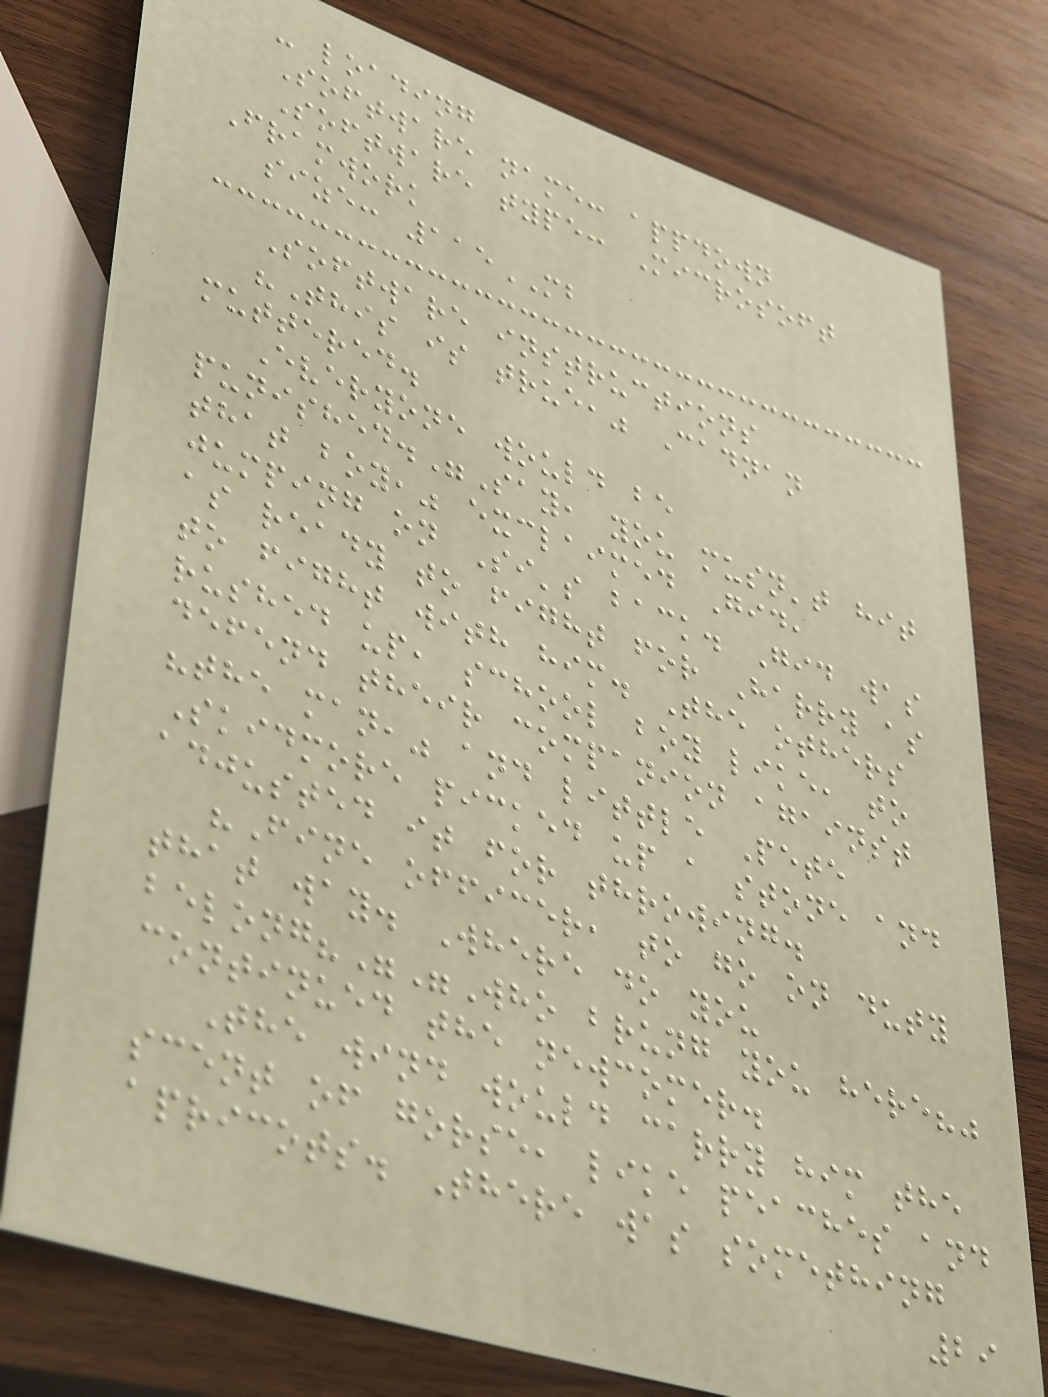- loading
Software name: appdown
Software type: Microsoft
Framwork
size: 115MB
Software instructions
"This is true," Cadnan
muttered.
Everyone would be
punished."Say, you musn't hit
that boy," exclaimed Gid,
jumping on Si's back. Gid was
as ready to fight for Harry as
to fight with him. The others
rushed up, school boy like, to
defend their companion against
"the man," and little Pete
Skidmore picked up a stone and
adjusted it for throwing.
"Fine officer, to go on duty
that way. Where do you
belong?""Who brung you here?"
continued the newcomer.
The wind would carry him the
scent of gorse, like peaches and
apricots. There was something
29
